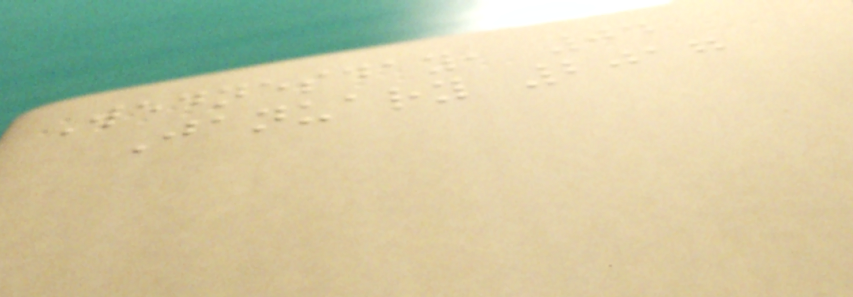Wednesday, 04
January 2017
